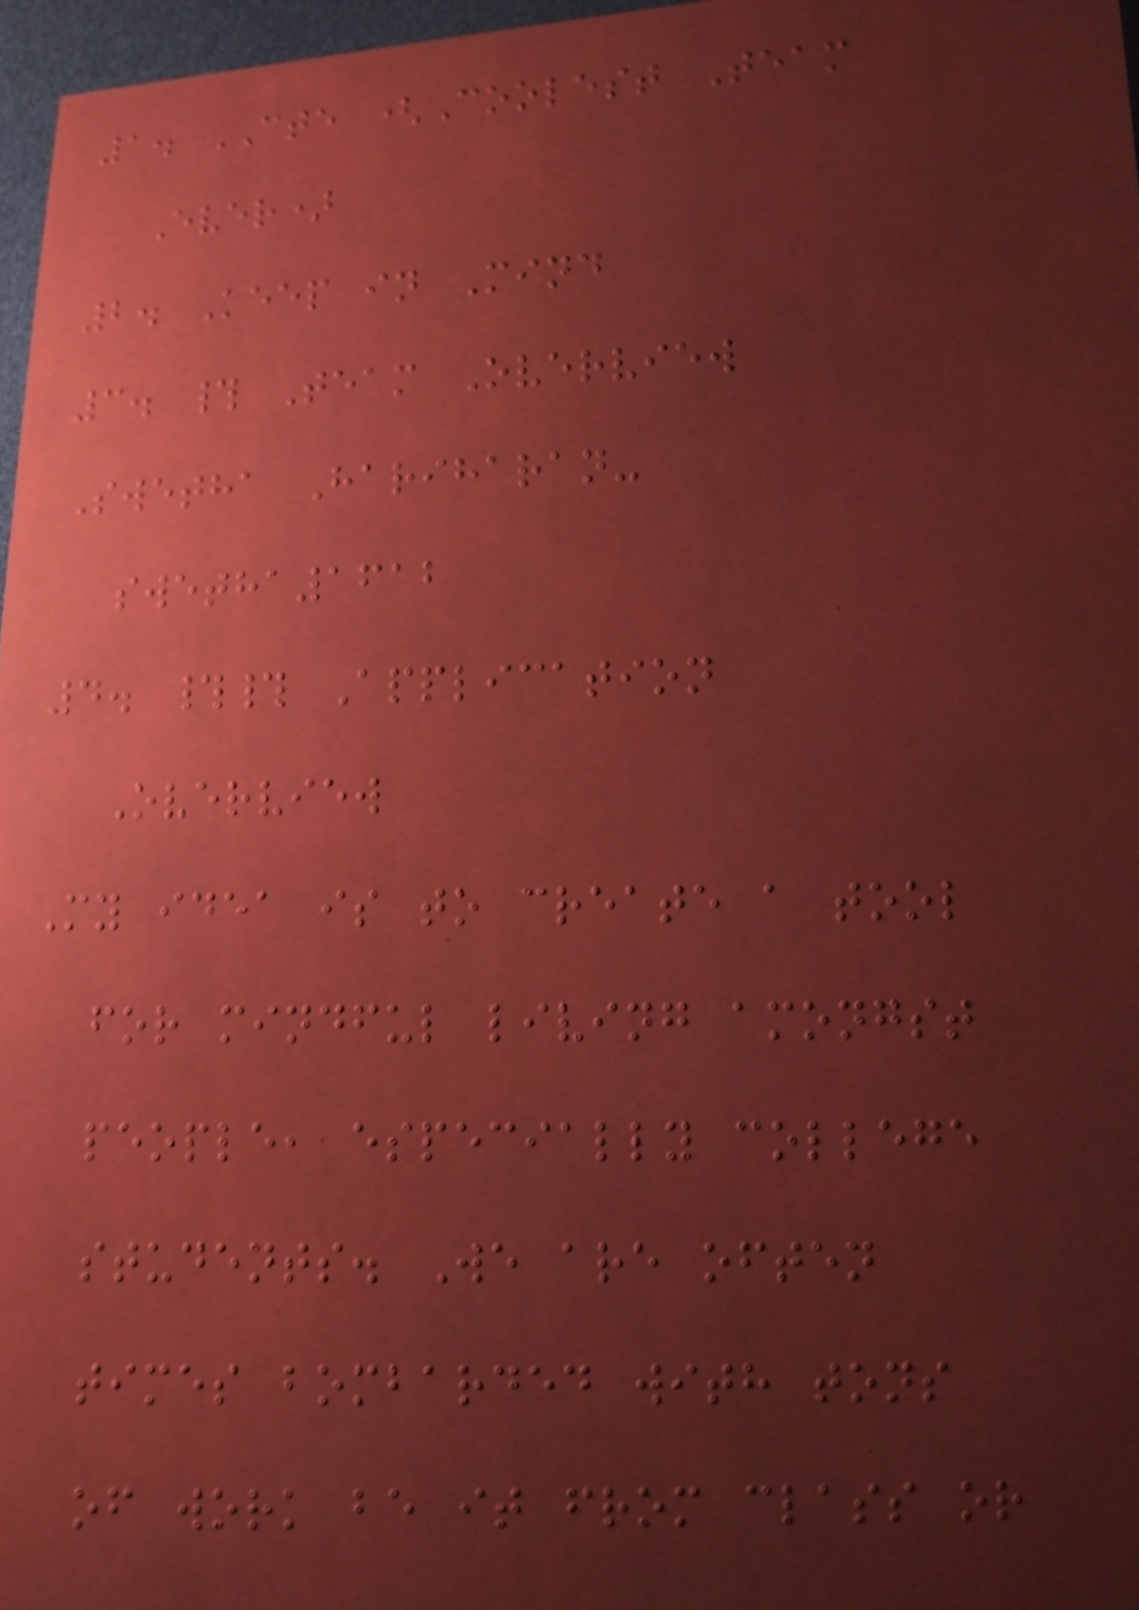1. CTE (Coolest Team
Ever)
2. Keep in Mind
3. # Team Overview
Swetha Hariharan-
swetha1612
4. ## Application
Overview
My idea is to create a tool
for mindful living amongst
people, especially college
students. We are often
times bombarded with tons
of work be it from class or
